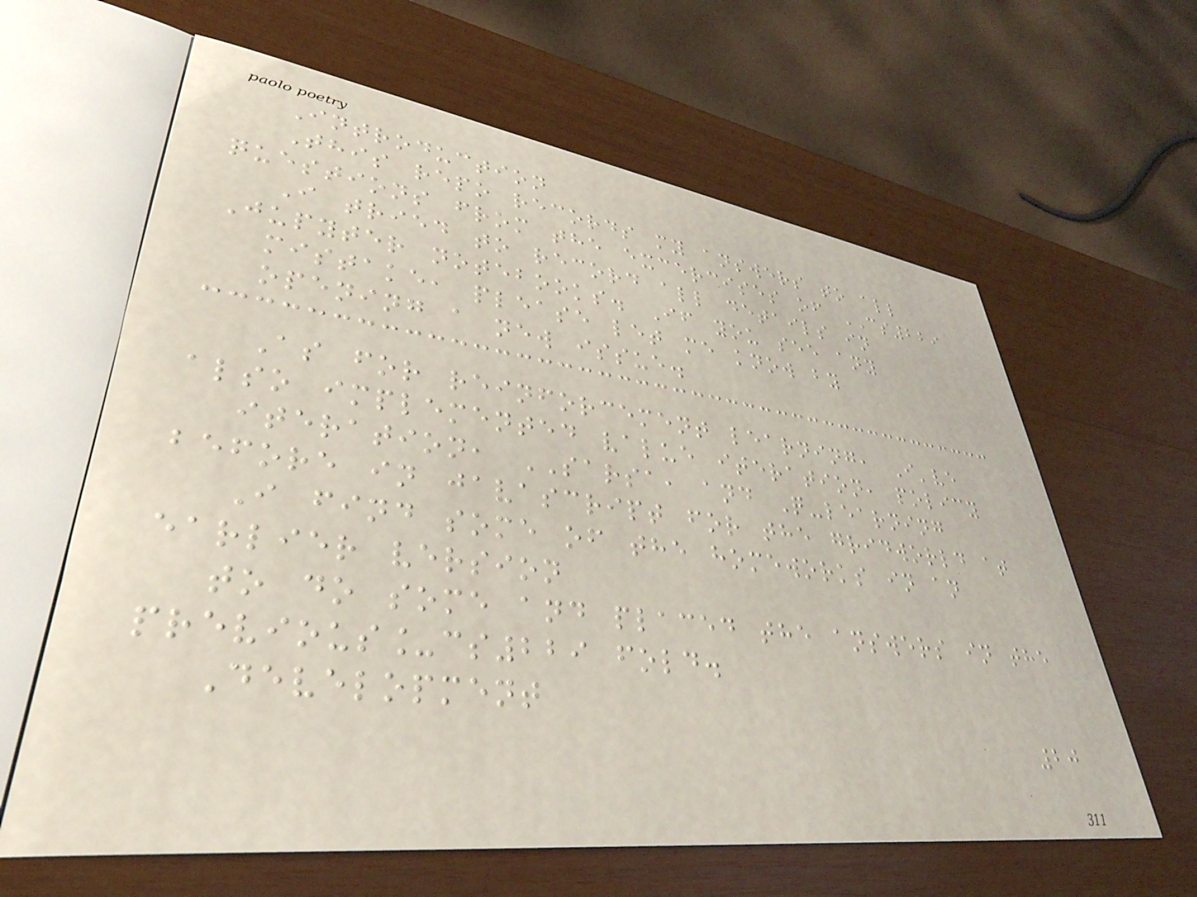Introduction
This repo records my answers to all
questions from the excercises of CS229
I tried to record all details in
Jupyter notebooks. If you see any
mistake, please let me know by
opening a new issue.
As for reinforcement learning, I've
also implemented value iteration, policy
iteration, SARSA, and Q-learning
before in javascript for the gridworld at
I find some of the homeworks in an
earlier version
to do some and placed the answers in the
previous_cs229 fold.
Development
20
